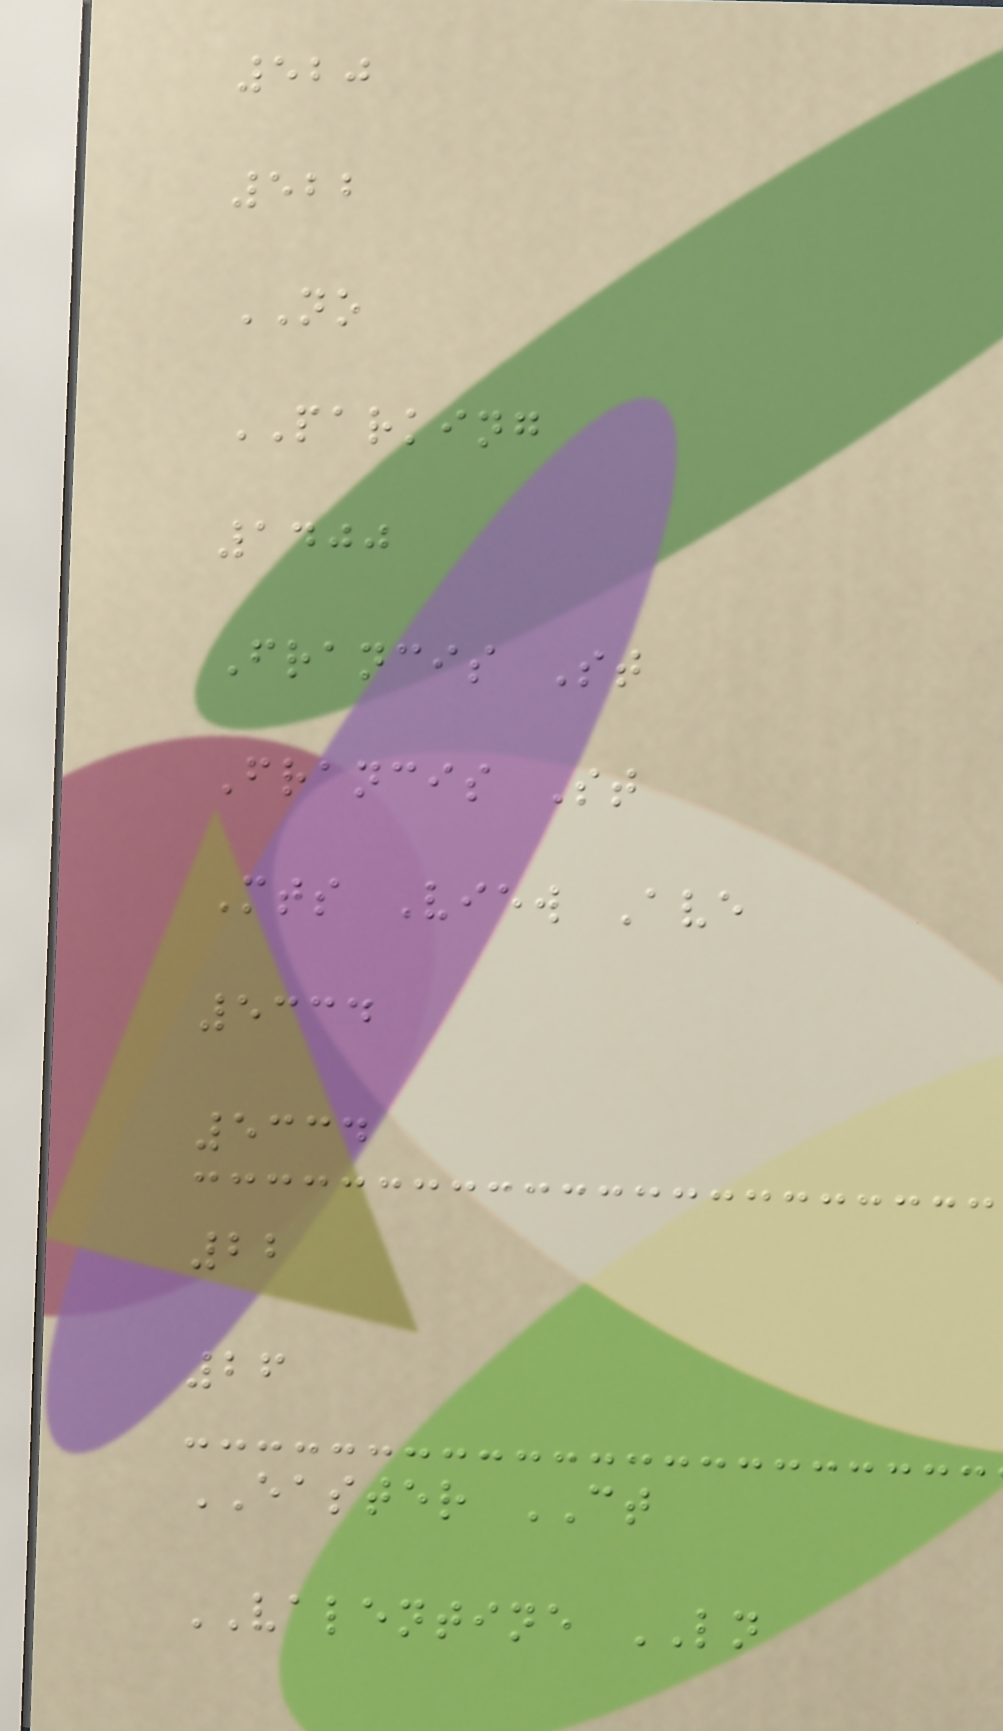520
522
NO
PARKING
1400
Francis St
Francis St
Mts View Ave
5334
5334
22
26
EASTER CT
VALENTINE LN
